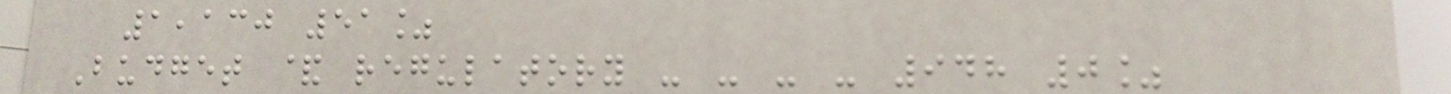1,130 51%
Budget & regulatory - - - - 948 0%
